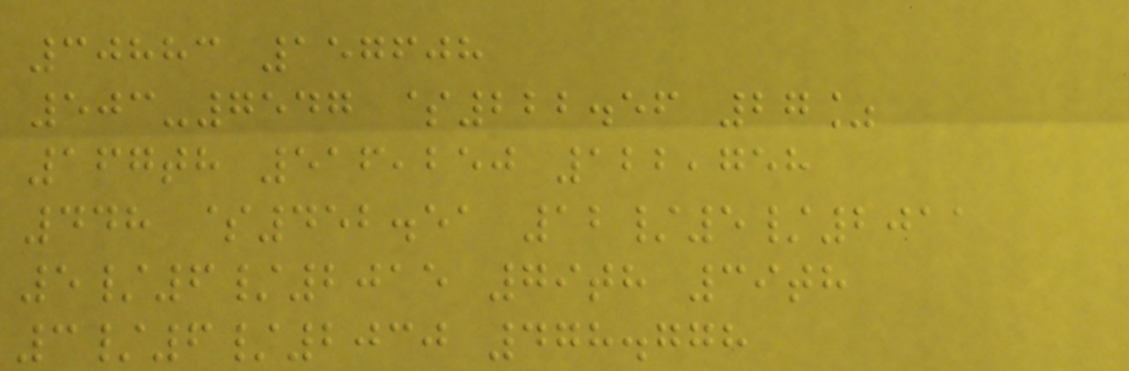30883 157608
503-7547 $222.56 27%
167th 516,250 122,758
448 $452.51 12/5/2011
5/6/2015 79th 39th
3/6/2030 478.778
